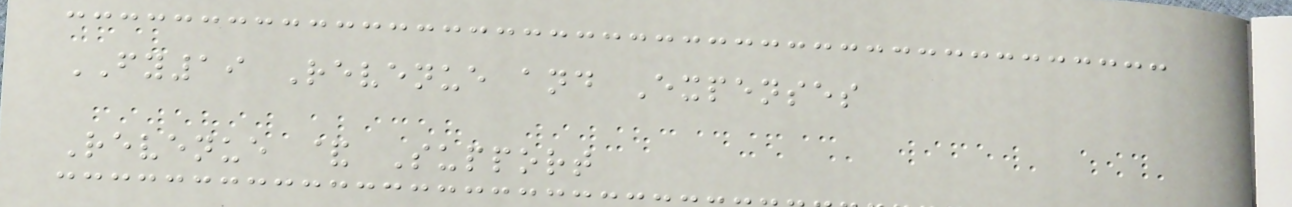FY19 Revenue and Expenses
Revenue & Support
